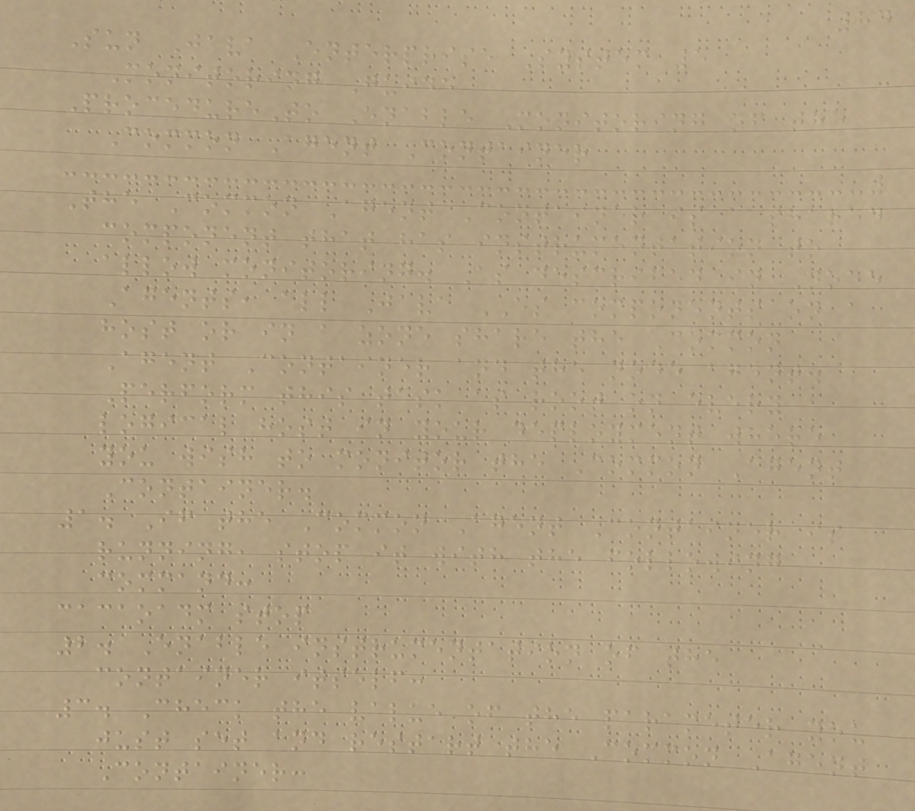84
Sun Java Enterprise System 5
Monitoring Guide
ProcedureTo Enable Monitoring of the
Common Agent Container
The Common Agent Container is a shared
component that has instrumentation to
allow monitoring. As described in Node
Agents, all Java ES components on a
host or in a zone share the Common
Agent Container and the node agent.
Perform this task as root on every
logical host in your deployment where
you wish to monitor the Common Agent
Container.
1. If the Common Agent Container is
running, stop it with the following
command:
cacaoadm stop
2. Enable instrumentation of the
container itself:
3. Check the value of the parameter you
just set and restart the Common Agent
Container:
